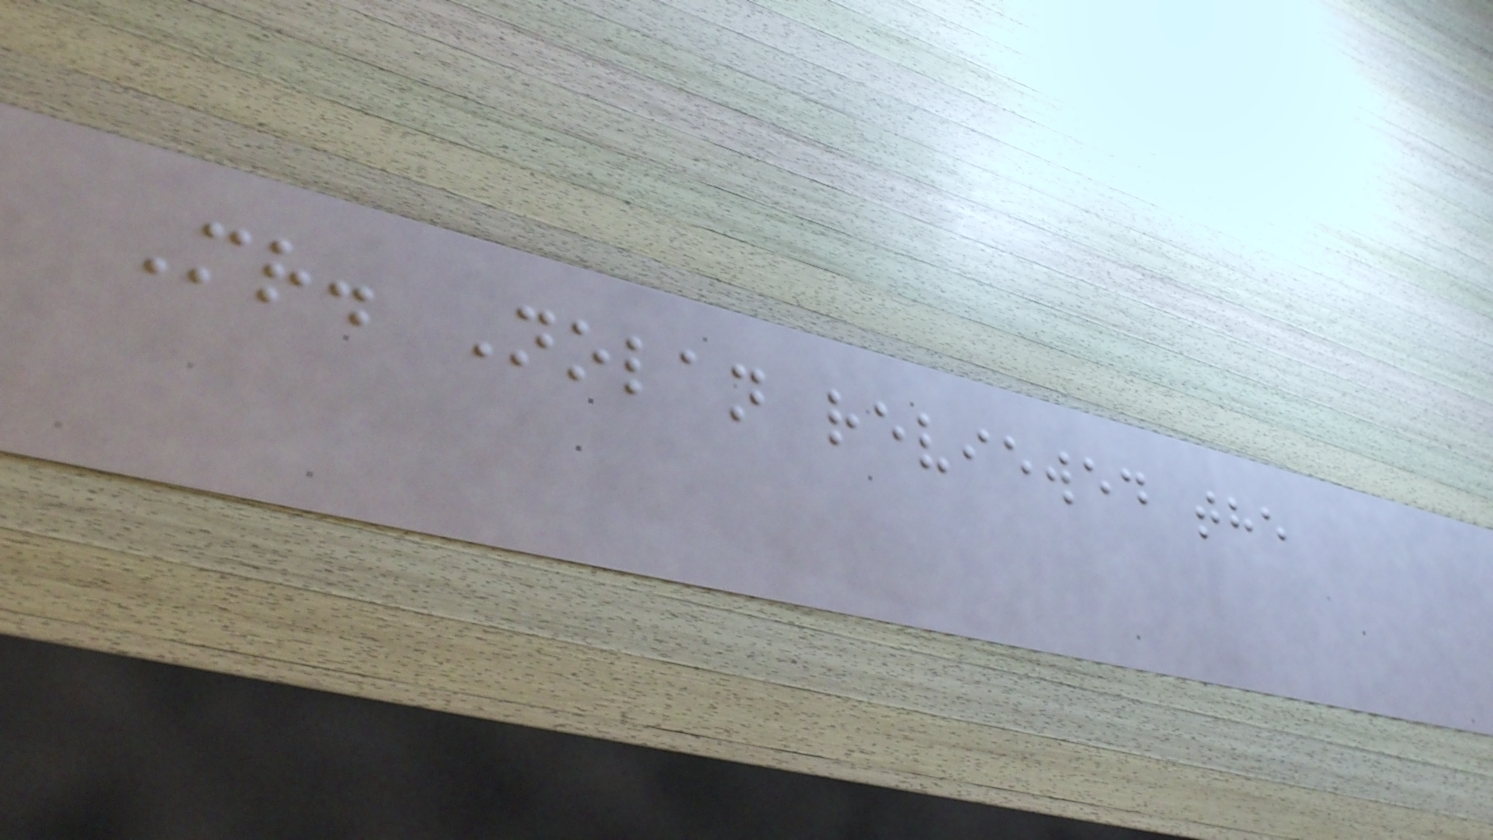Mr. Nolan reviewed the
